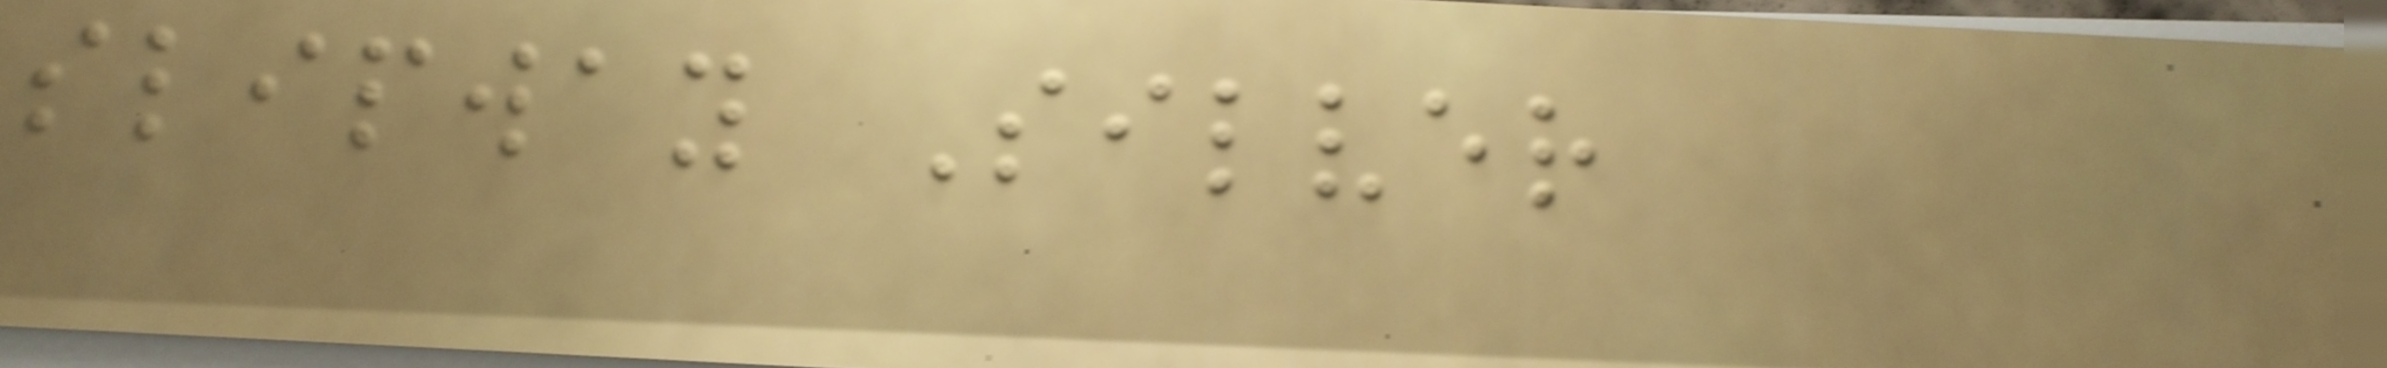slipway Silver
